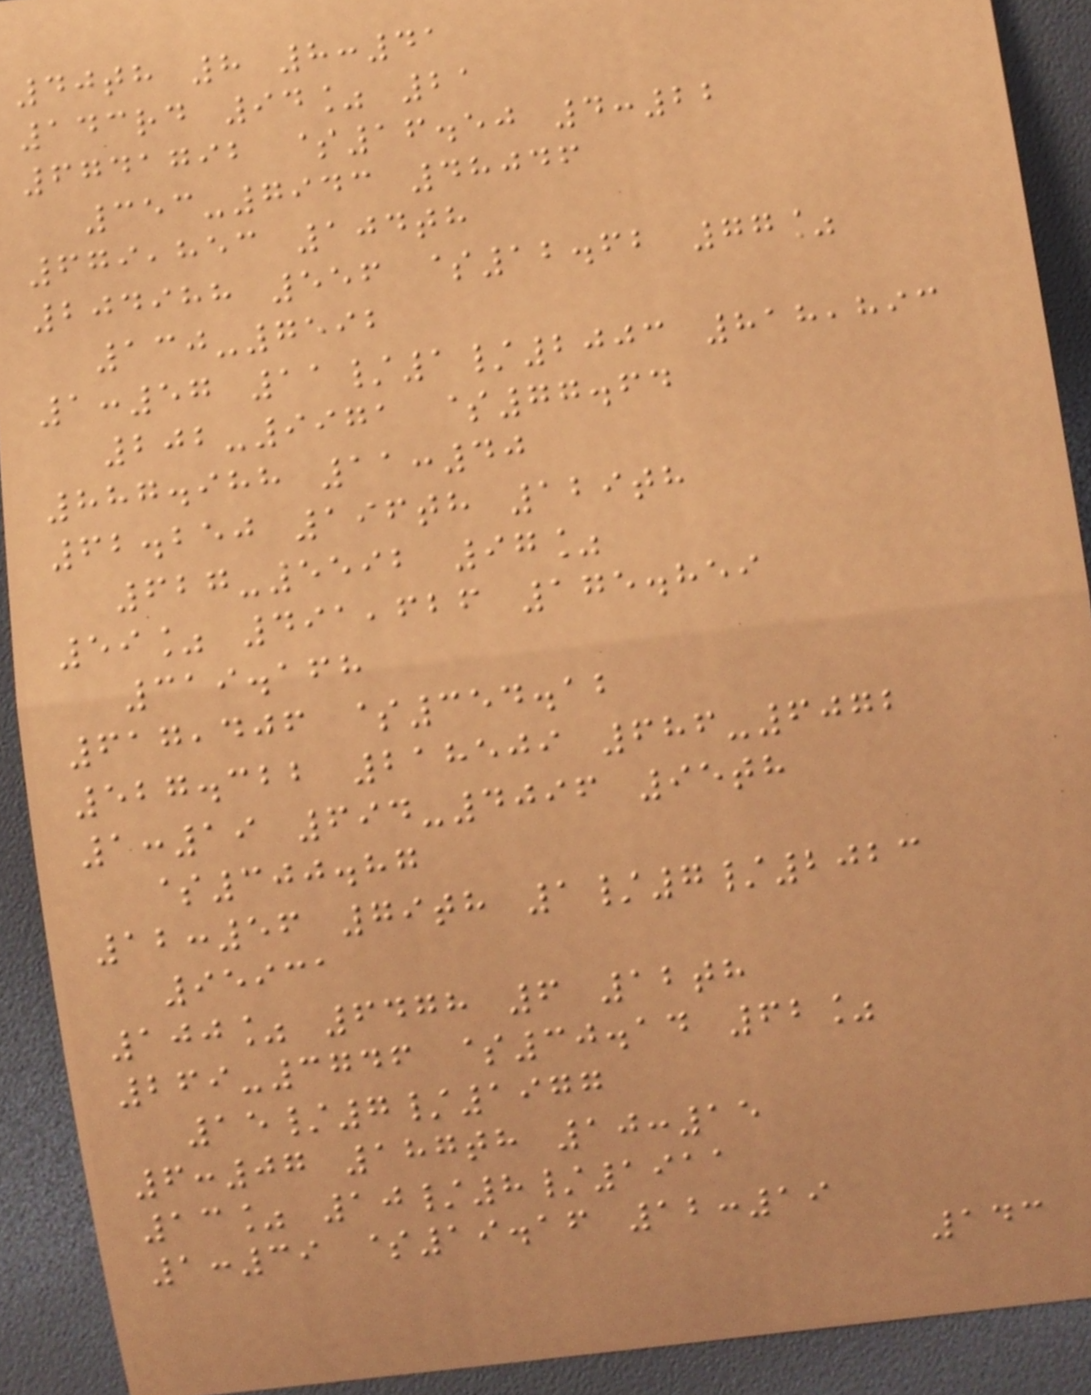40th 8 8:41
143rd 94% 21
6741792 $16.50 4:22
353-7943 48046
679,853 104th
204988 556 $12.62 77%
130-7592
1:57 11/1/2003 818,893
202-9971 $77.64
887.988 11:40
62.250 196th 129th
627-5592 97%
59% 491,626 175.859
319.168
617,406 $354.12
527.322 218509 686-6072
1:19 694-4096 95th
$300.87
12:56 79th 1/7/2023
95931
100% 6478 6 12th
269-3746 $30.14 62%
15/7/1977
6:07 187th 10:15
13% 10/8/1911
1:39 $19.16 12:19
143
